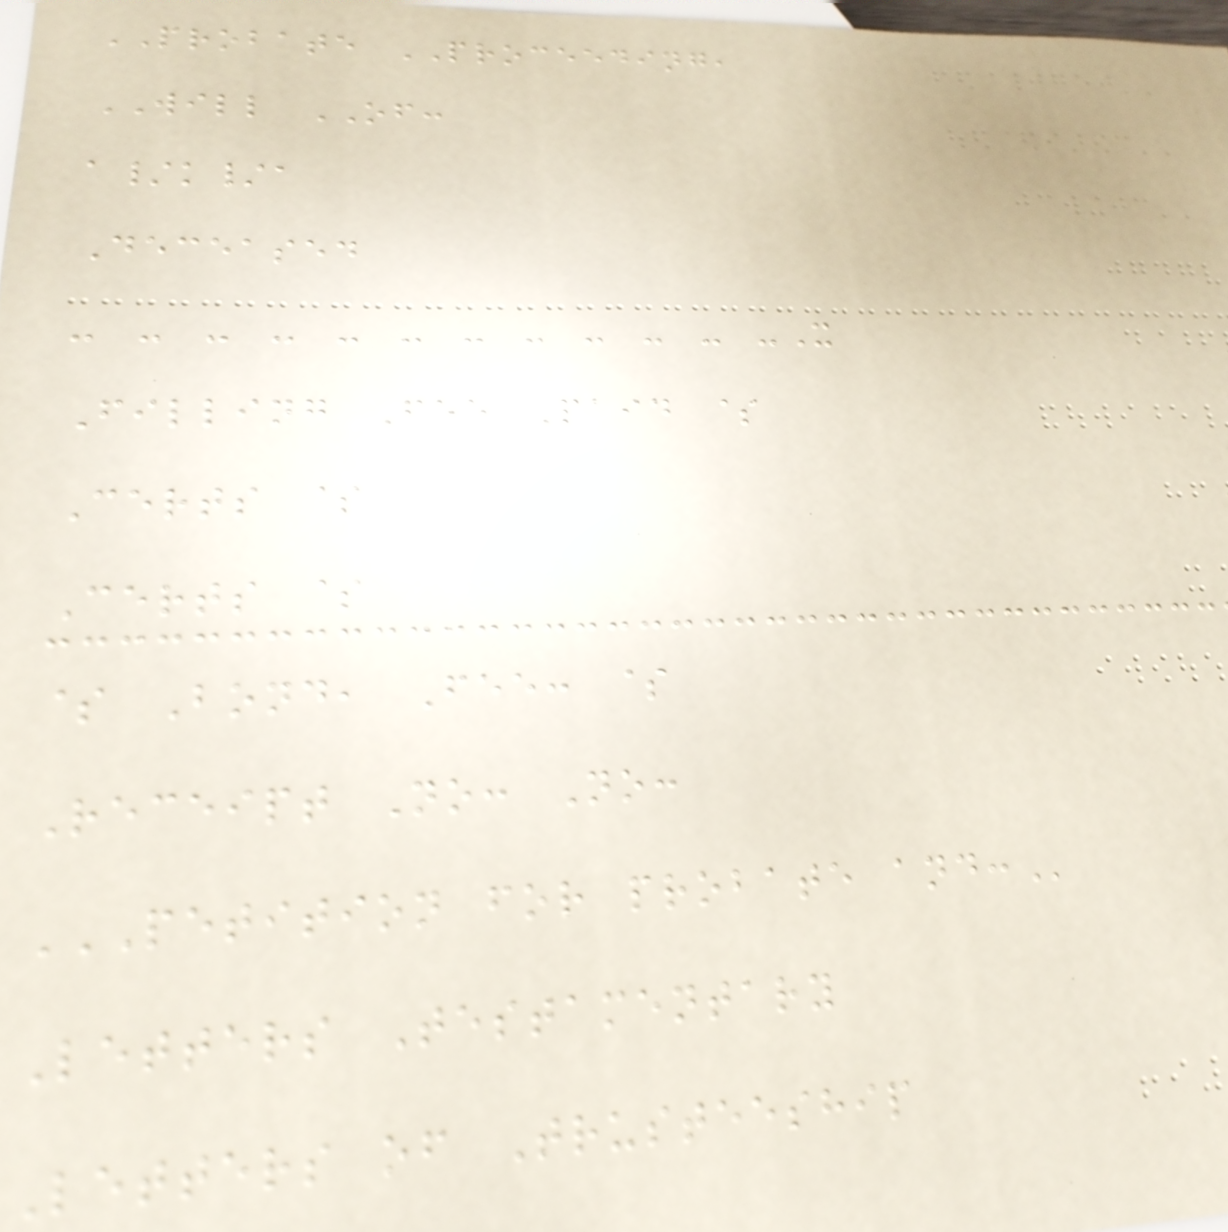PROBATE PROCEEDING,
WILL OF:
a/k/a
Deceased
- - - - - - - - - - - -X
Filling Fee Paid $
Certs $
Certs $
$ Bond, Fee: $
Receipt No: No:
PETITION FOR PROBATE AND:
Letters Testamentary
Letters of Trusteeship
